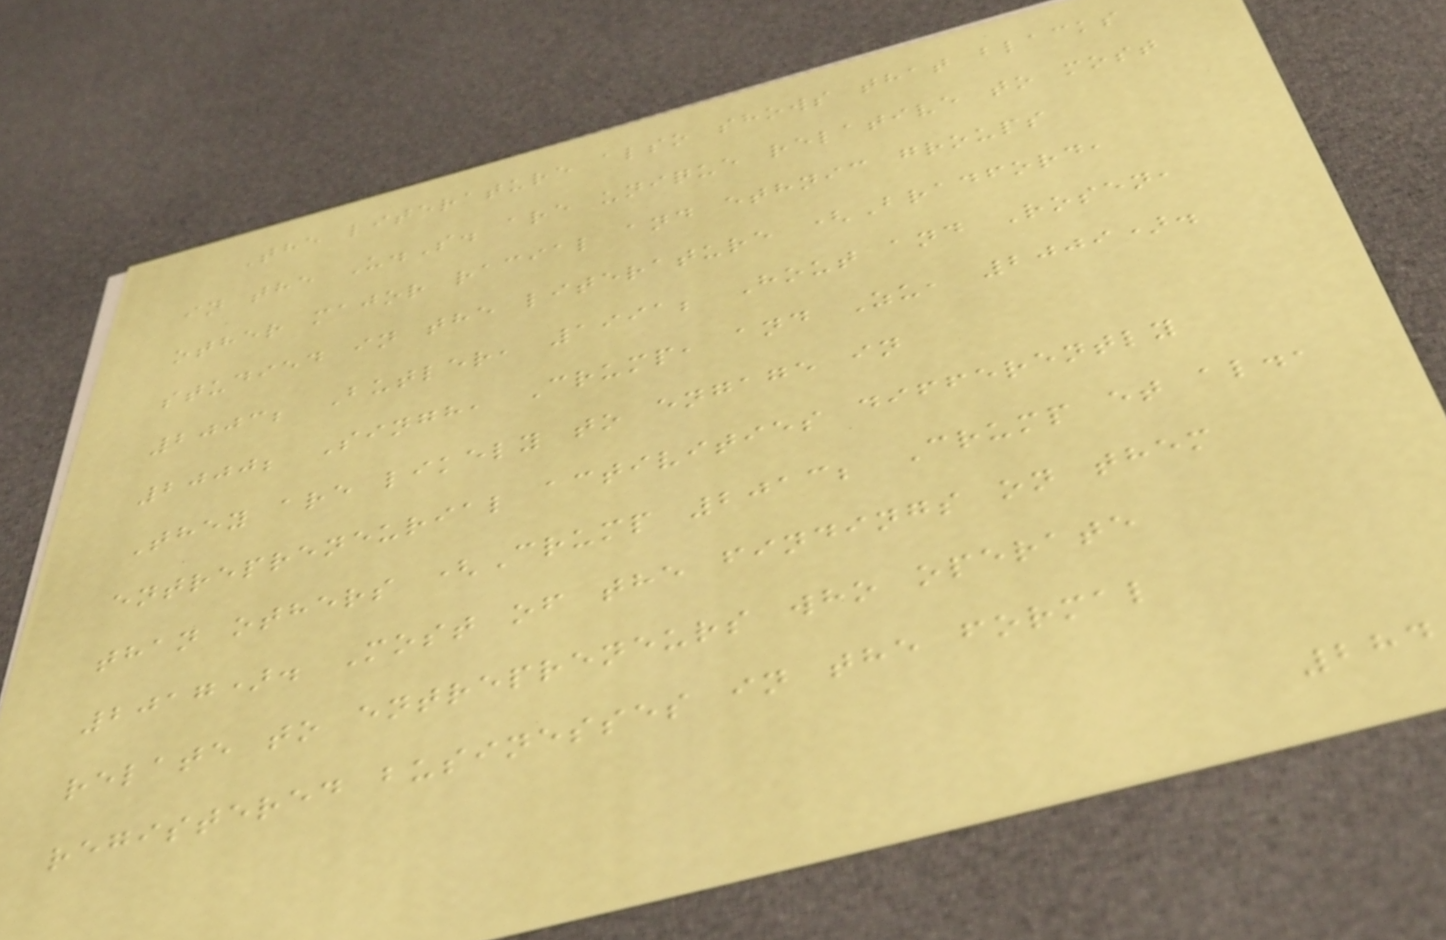The literature also shows that blacks
in the U.S. are unique relative to most
other major racial and ethnic groups
studied in the literature (Bradford,
2003; Butler, 1991; Hout and Rosen,
2000; Singh, Crump, and Zu, 2009).
They are likely to engage in
entrepreneurial activities differently
than others (Crump 2013; Crump et al.,
2017). Most of the findings on them
relate to entrepreneurs who operate
registered businesses in the formal
284
